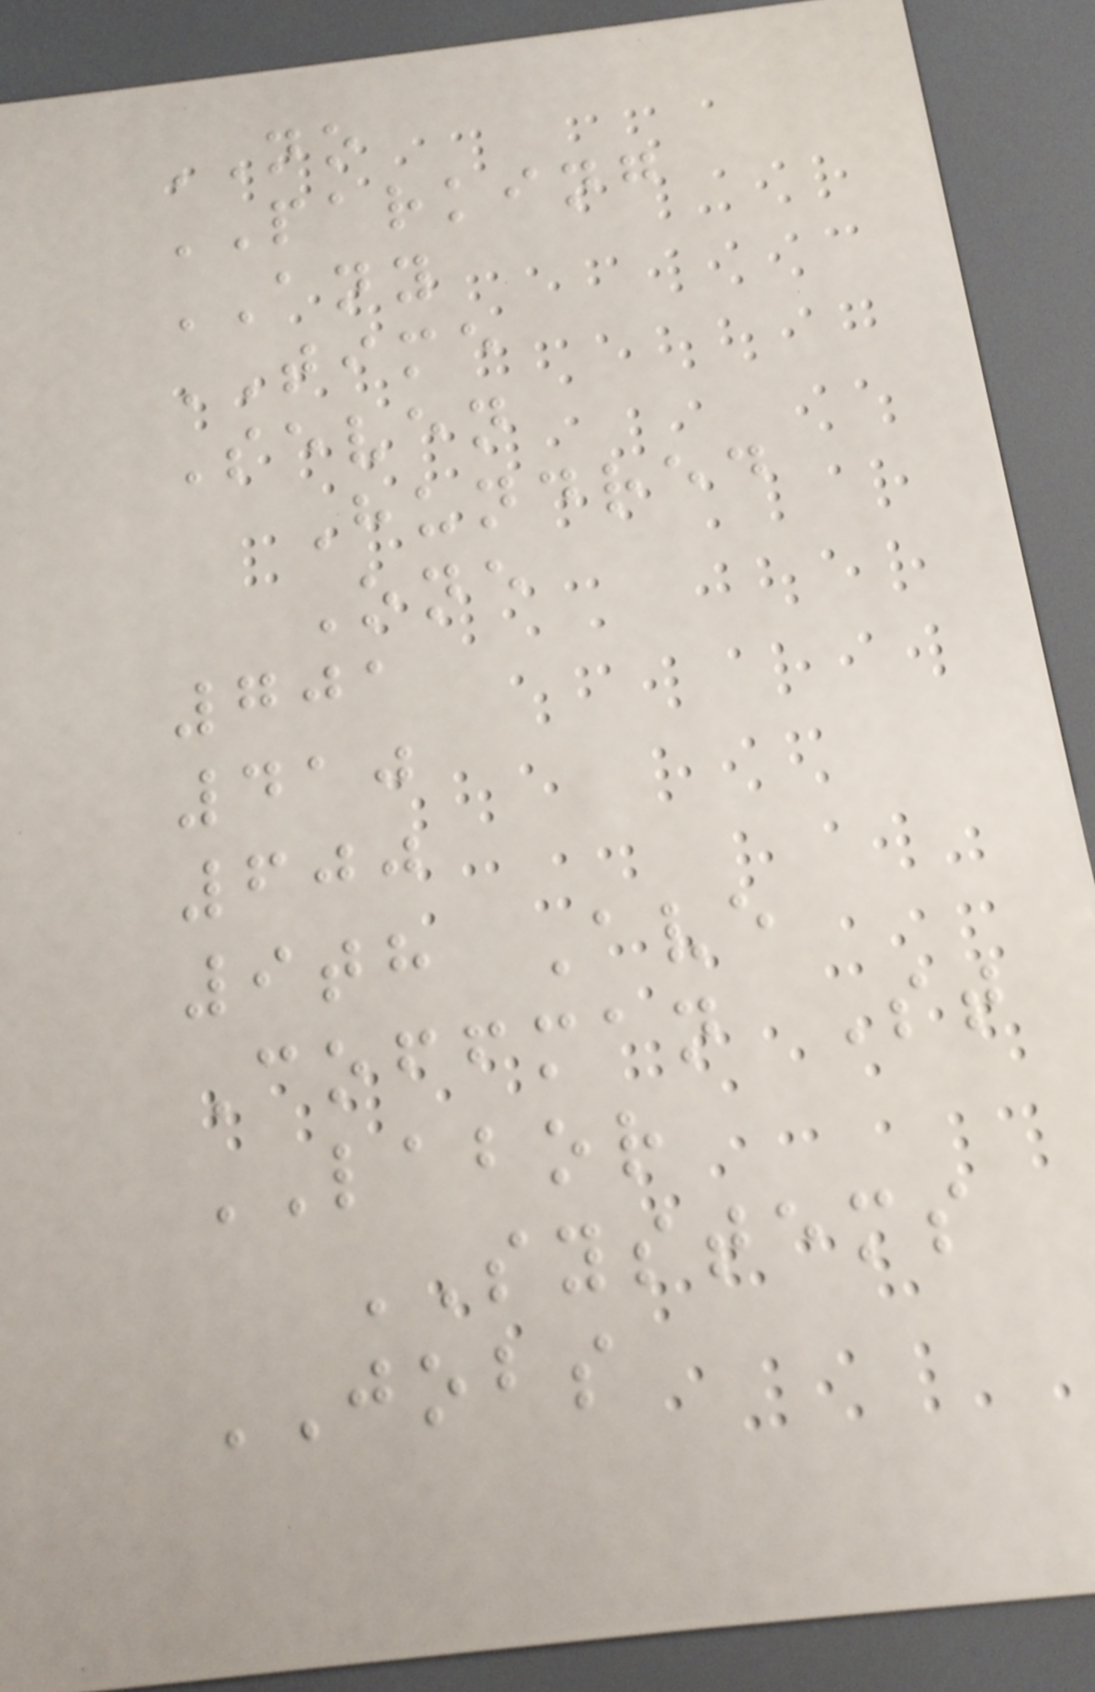NO
PARKING
ANY
TIME
Seven
Hundred
One
701
410
600
9th Ave
Coffman St
LABOR
SYSTEMS
JOBS
